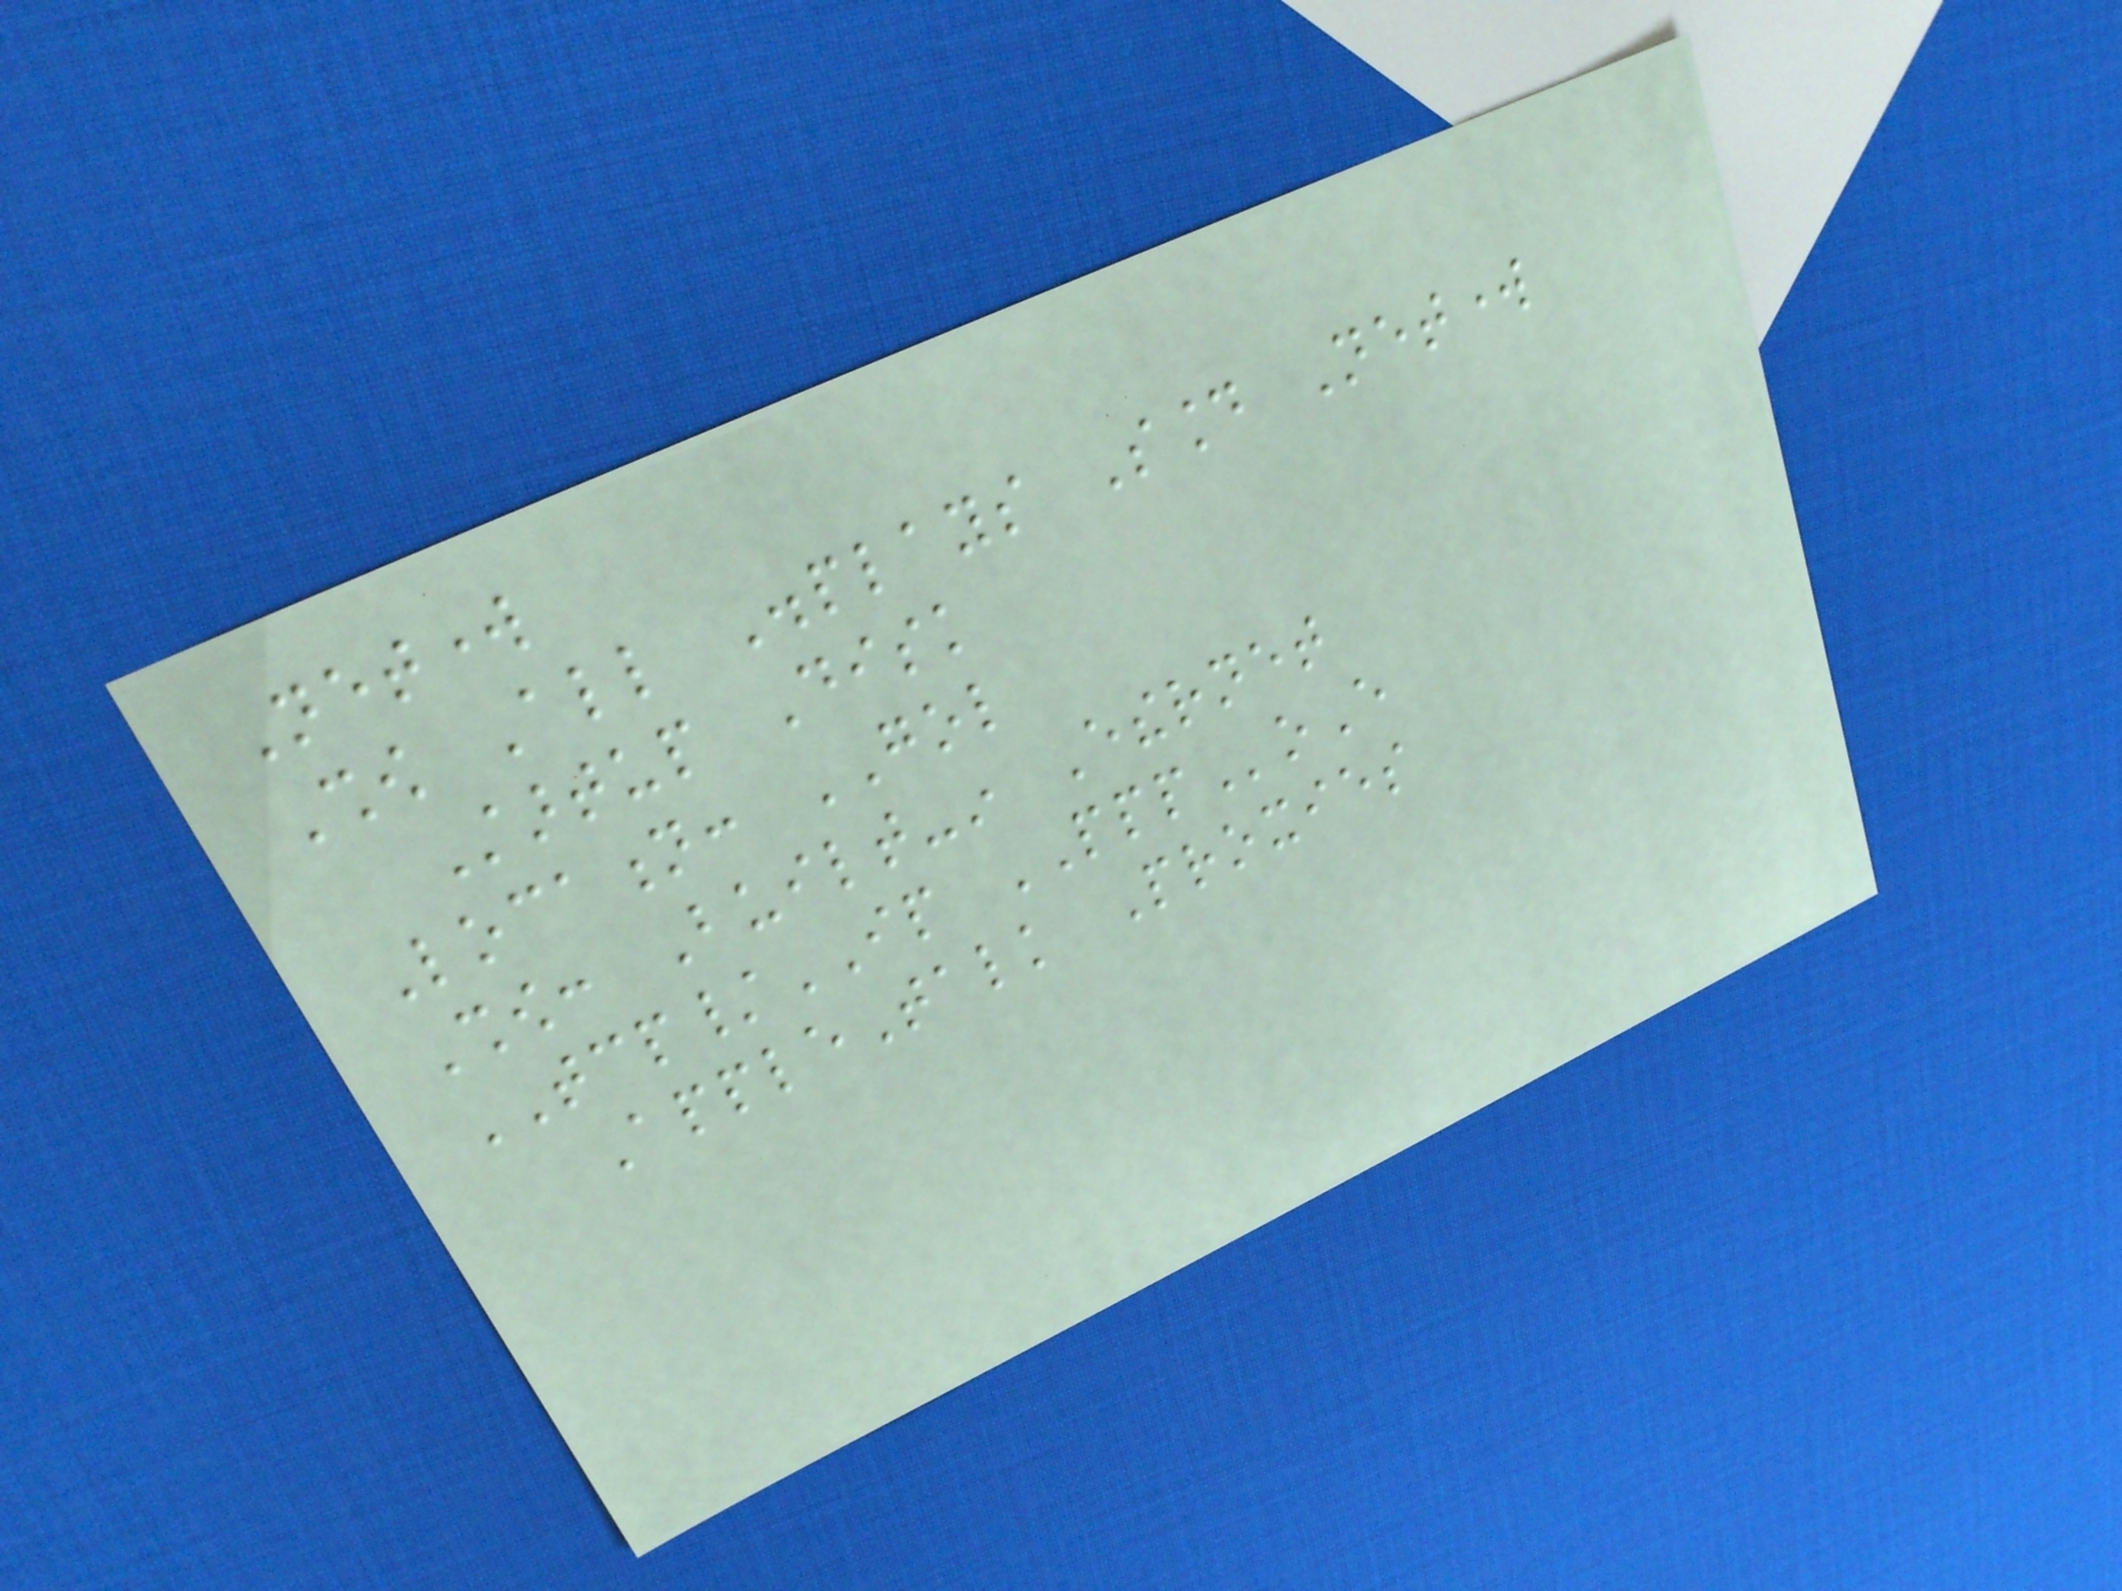Network
Show All Displays Sound Network
Startup Disk
Location: GOL
Show: Built-in Ethernet
TCP/IP PPPoE
AppleTalk Proxies
